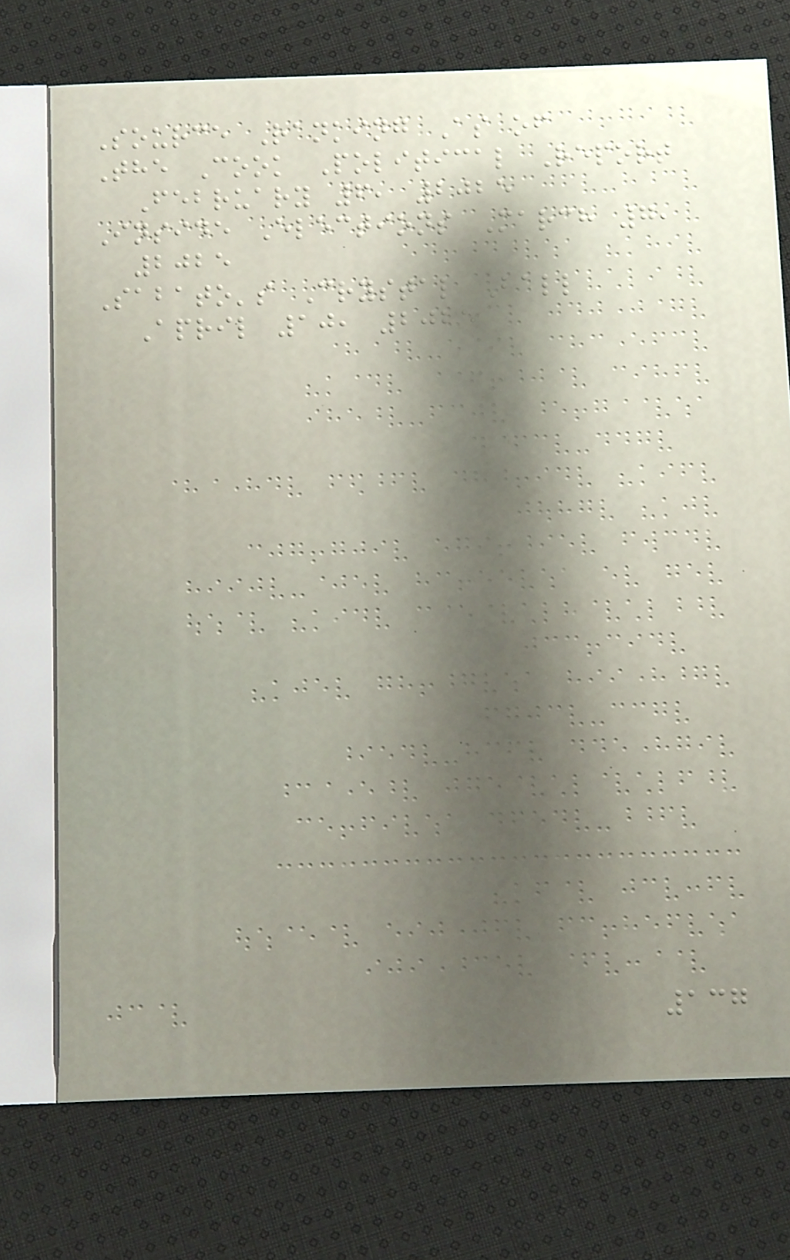Source Ranking As of
The Cook Political Report
February 6, 2025
Inside Elections March 7,
2025
Sabato's Crystal Ball
April 10, 2025
137
